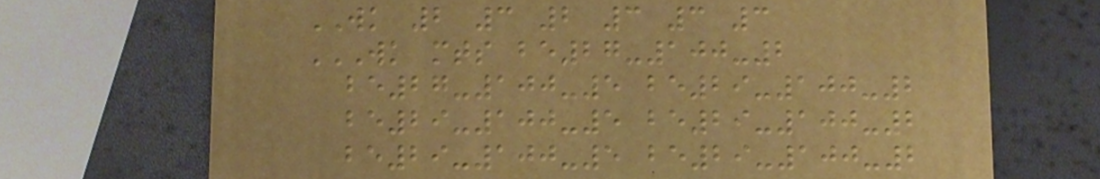WK 2 3 2 3 3 3
WK MTS BE27-100-2
BE27-100-5 BE29-100-2
BE29-100-5 BE29-100-2
BE29-100-5 BE29-100-2
